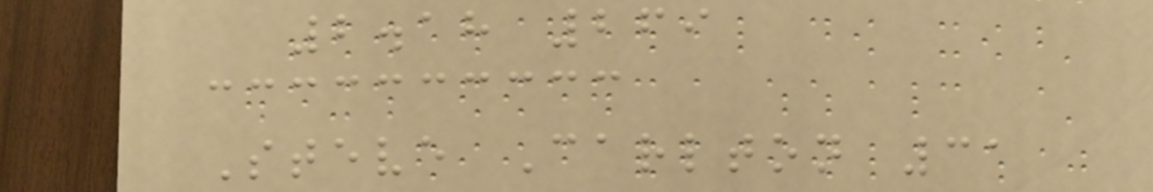2.18 269
Steve Carlton 31
